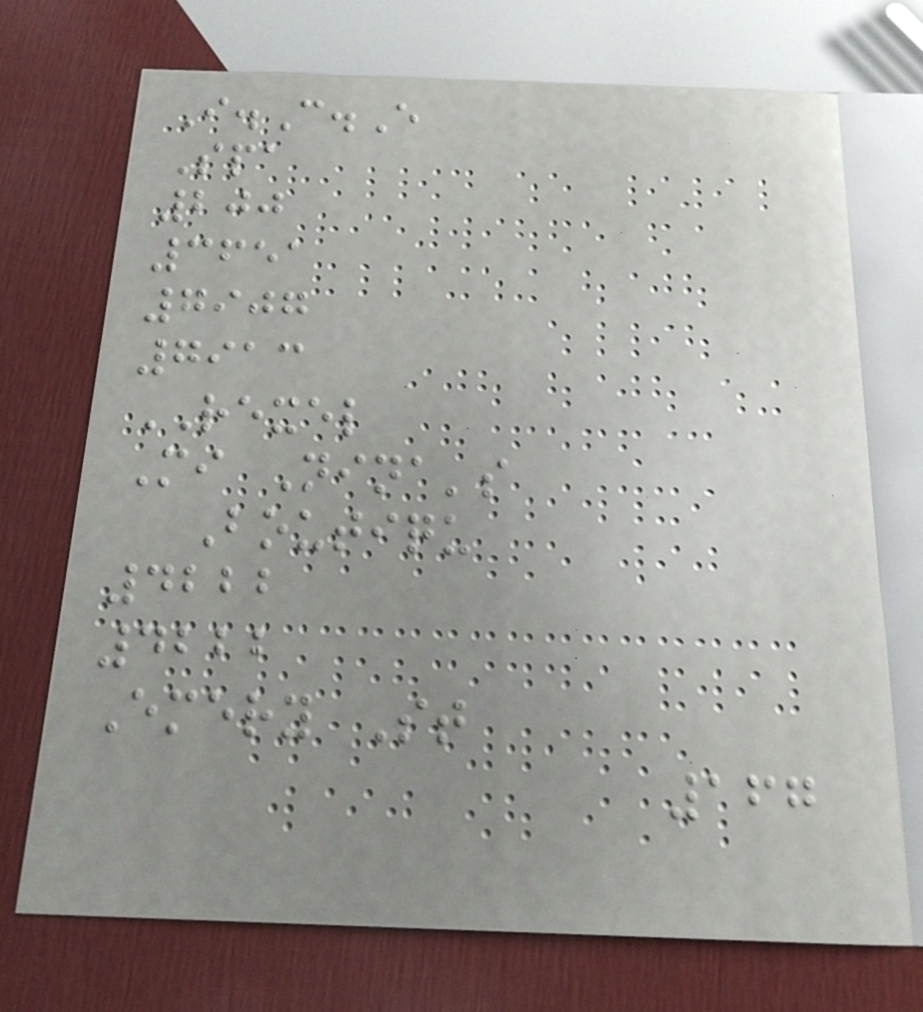I.C.E
Spa
200
3651
7907
7913
REXEL
Mi Nina's
Boutiqu
4222
4222
Emery St
167
